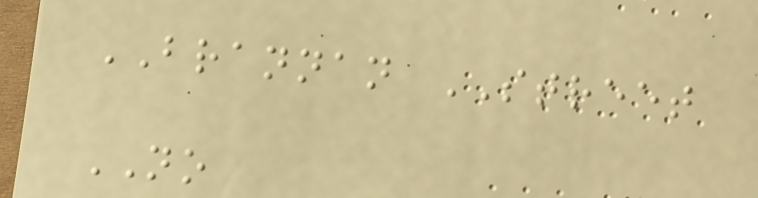BRANNAN STREET
NO
